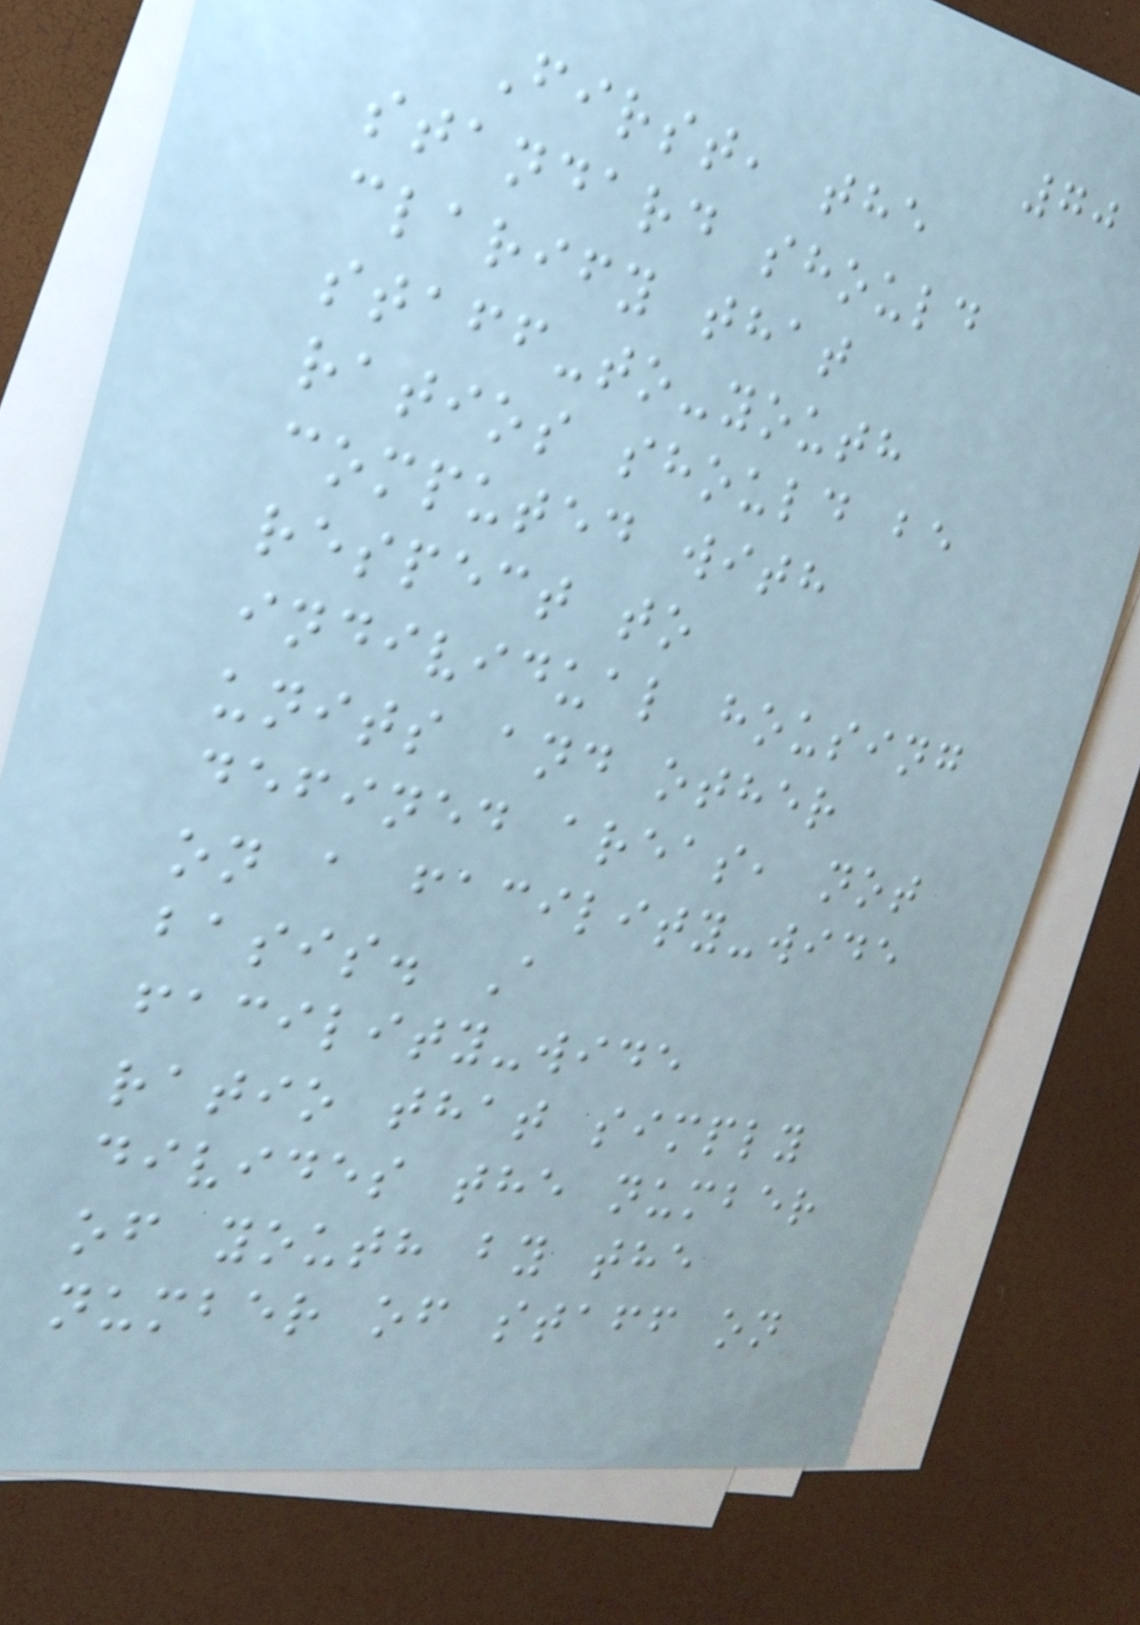70
First, the
standard should
clarify that
staff-to-youth
ratios should be
computed with
respect to
individual housing
units and other
defined areas, not
on a facility-wide
basis. A
facility-wide
ratio that simply
divides the number
of youth by the
number of staff on
